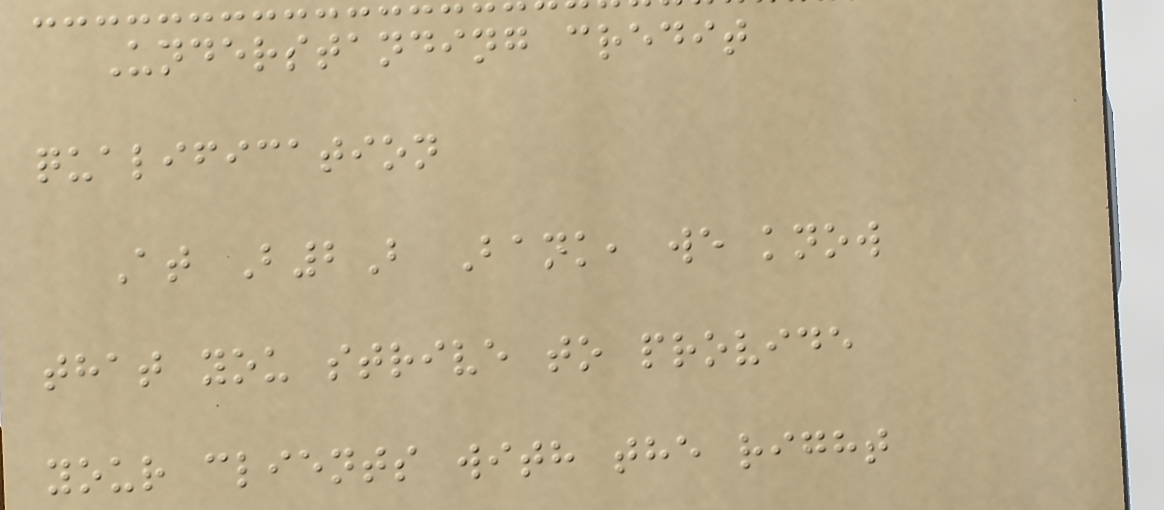Understanding credit
qualification
At B2B Bank, we know
that you strive to provide
your clients with the right
